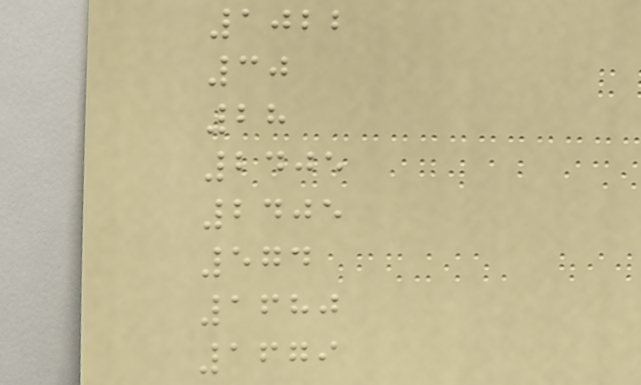1022
30
28
2405
2405
574
1680
1679
